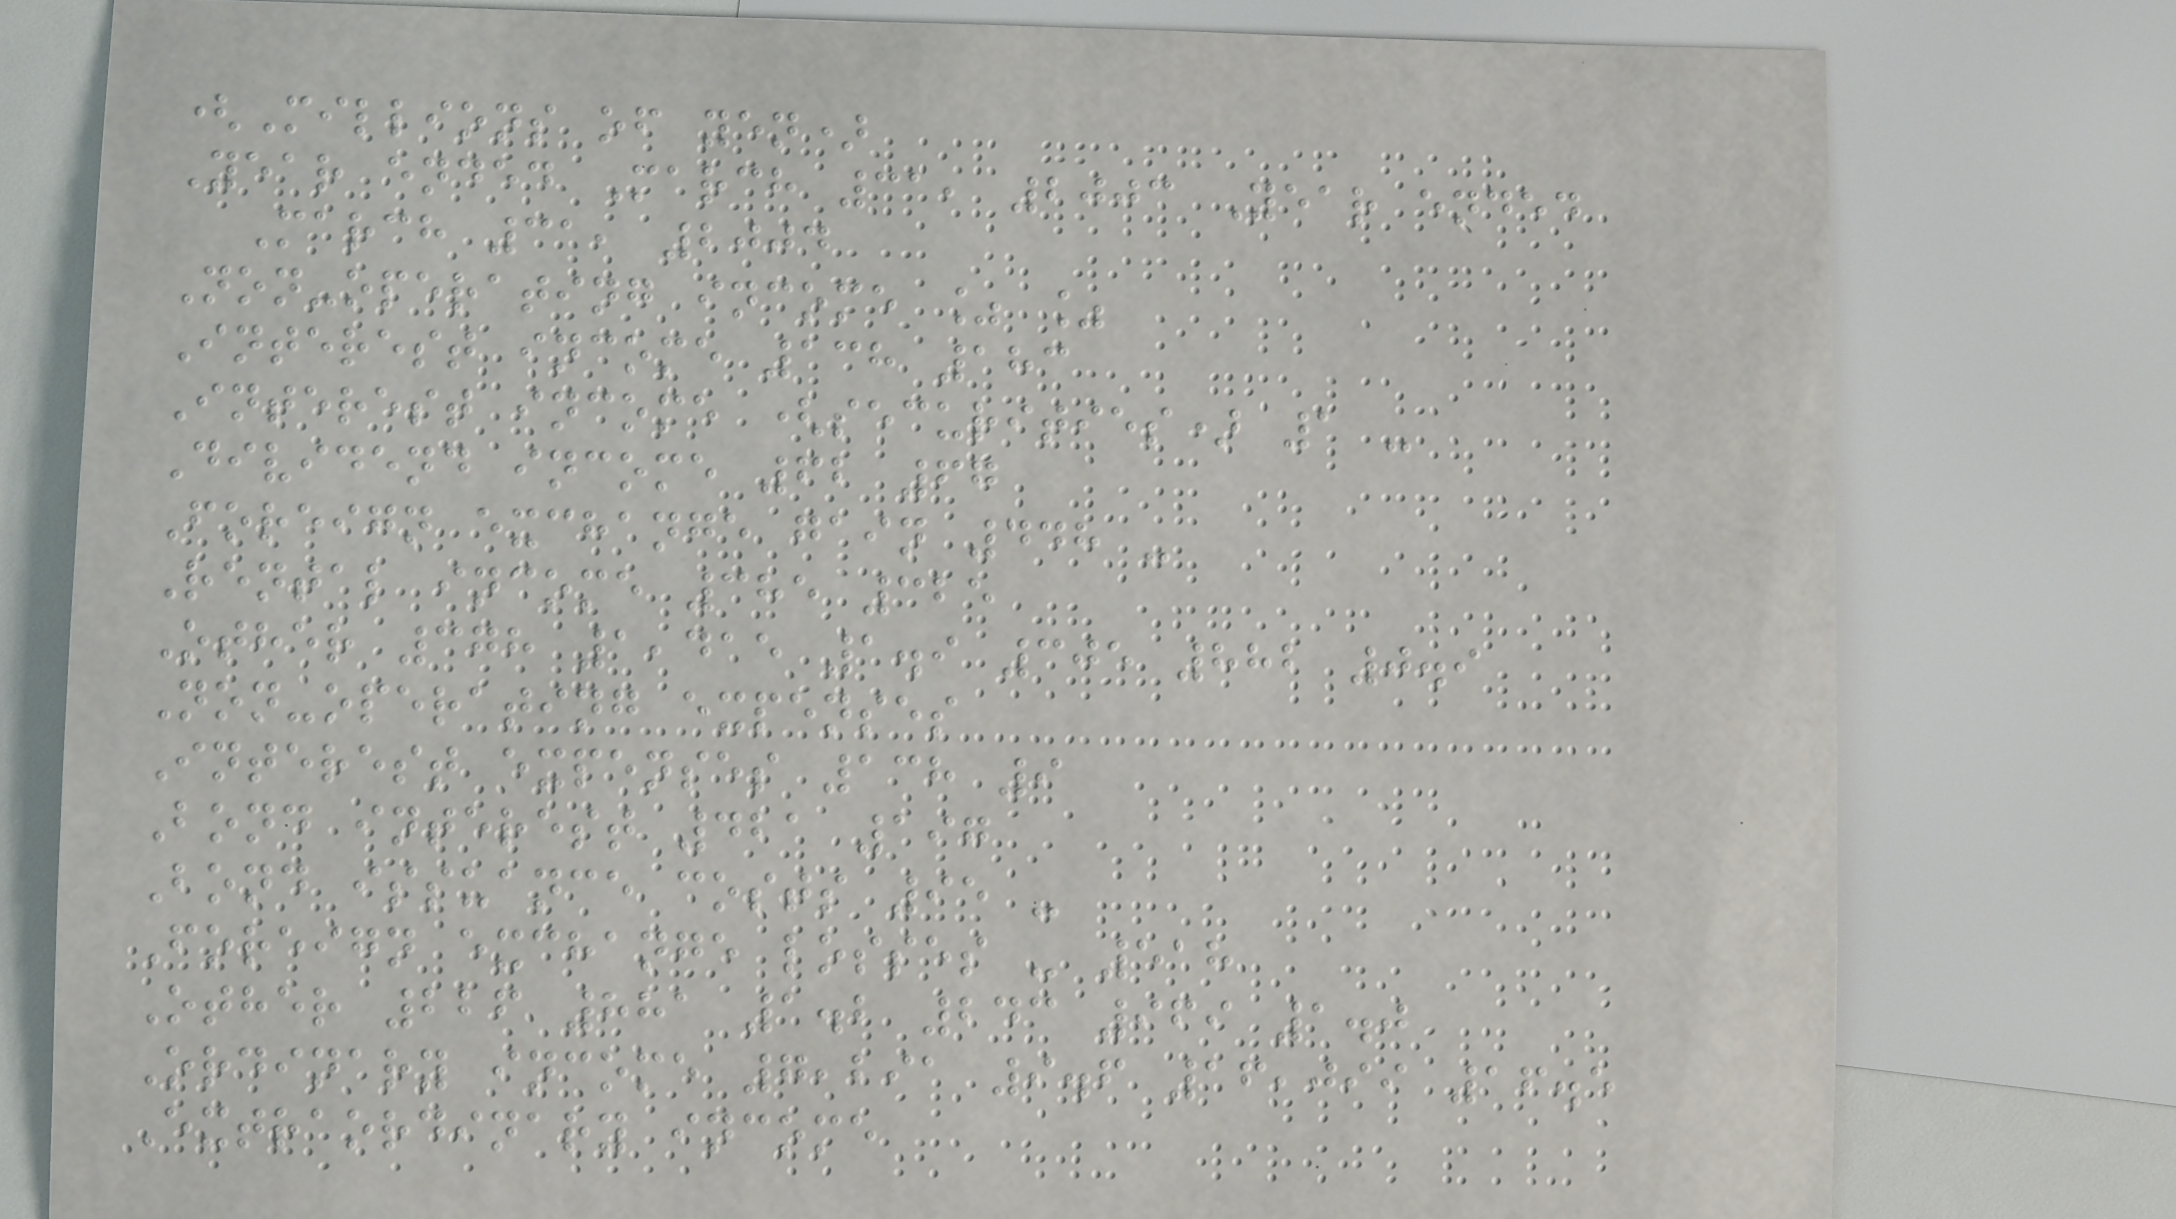(Millions of yen)
Year ended March 31, 2003 Year ended
March 31, 2004
Non-operating income % %
Interest income 138 183
Interest income (securities) 1 -
Dividend income 62 67
Foreign exchange gain 448 -
Rental income 385 325
Other 378 1,415 1.9 305 882 0.9
Non-operating expenses
Interest expenses 138 9
Bond interest 421 197
Bond issuance costs 95 -
Foreign exchange losses - 518
Other 226 881 1.2 243 969 1.0
Ordinary income 7,291 9.6 16,099 16.5
Extraordinary income
